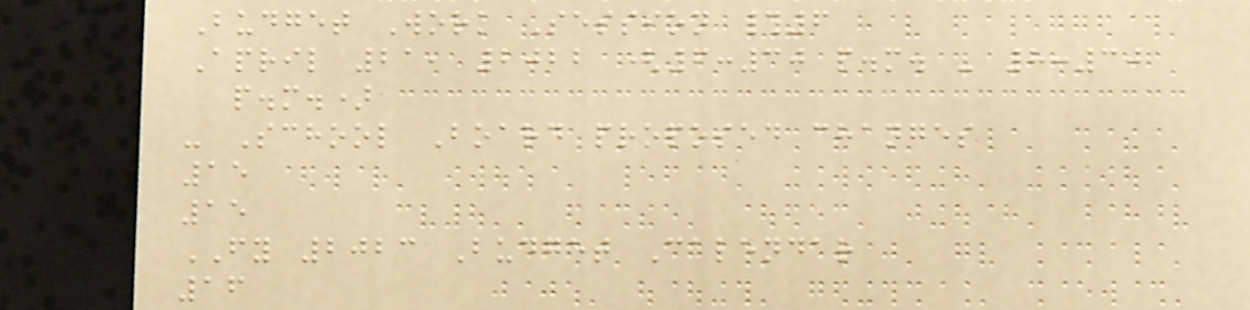Budget Work Session #6
April 21, 2022 (6:30 p.m. - 8:30
p.m.)
- School Board proposed changes
15
15
FY 2023 Budget Calendar
16
